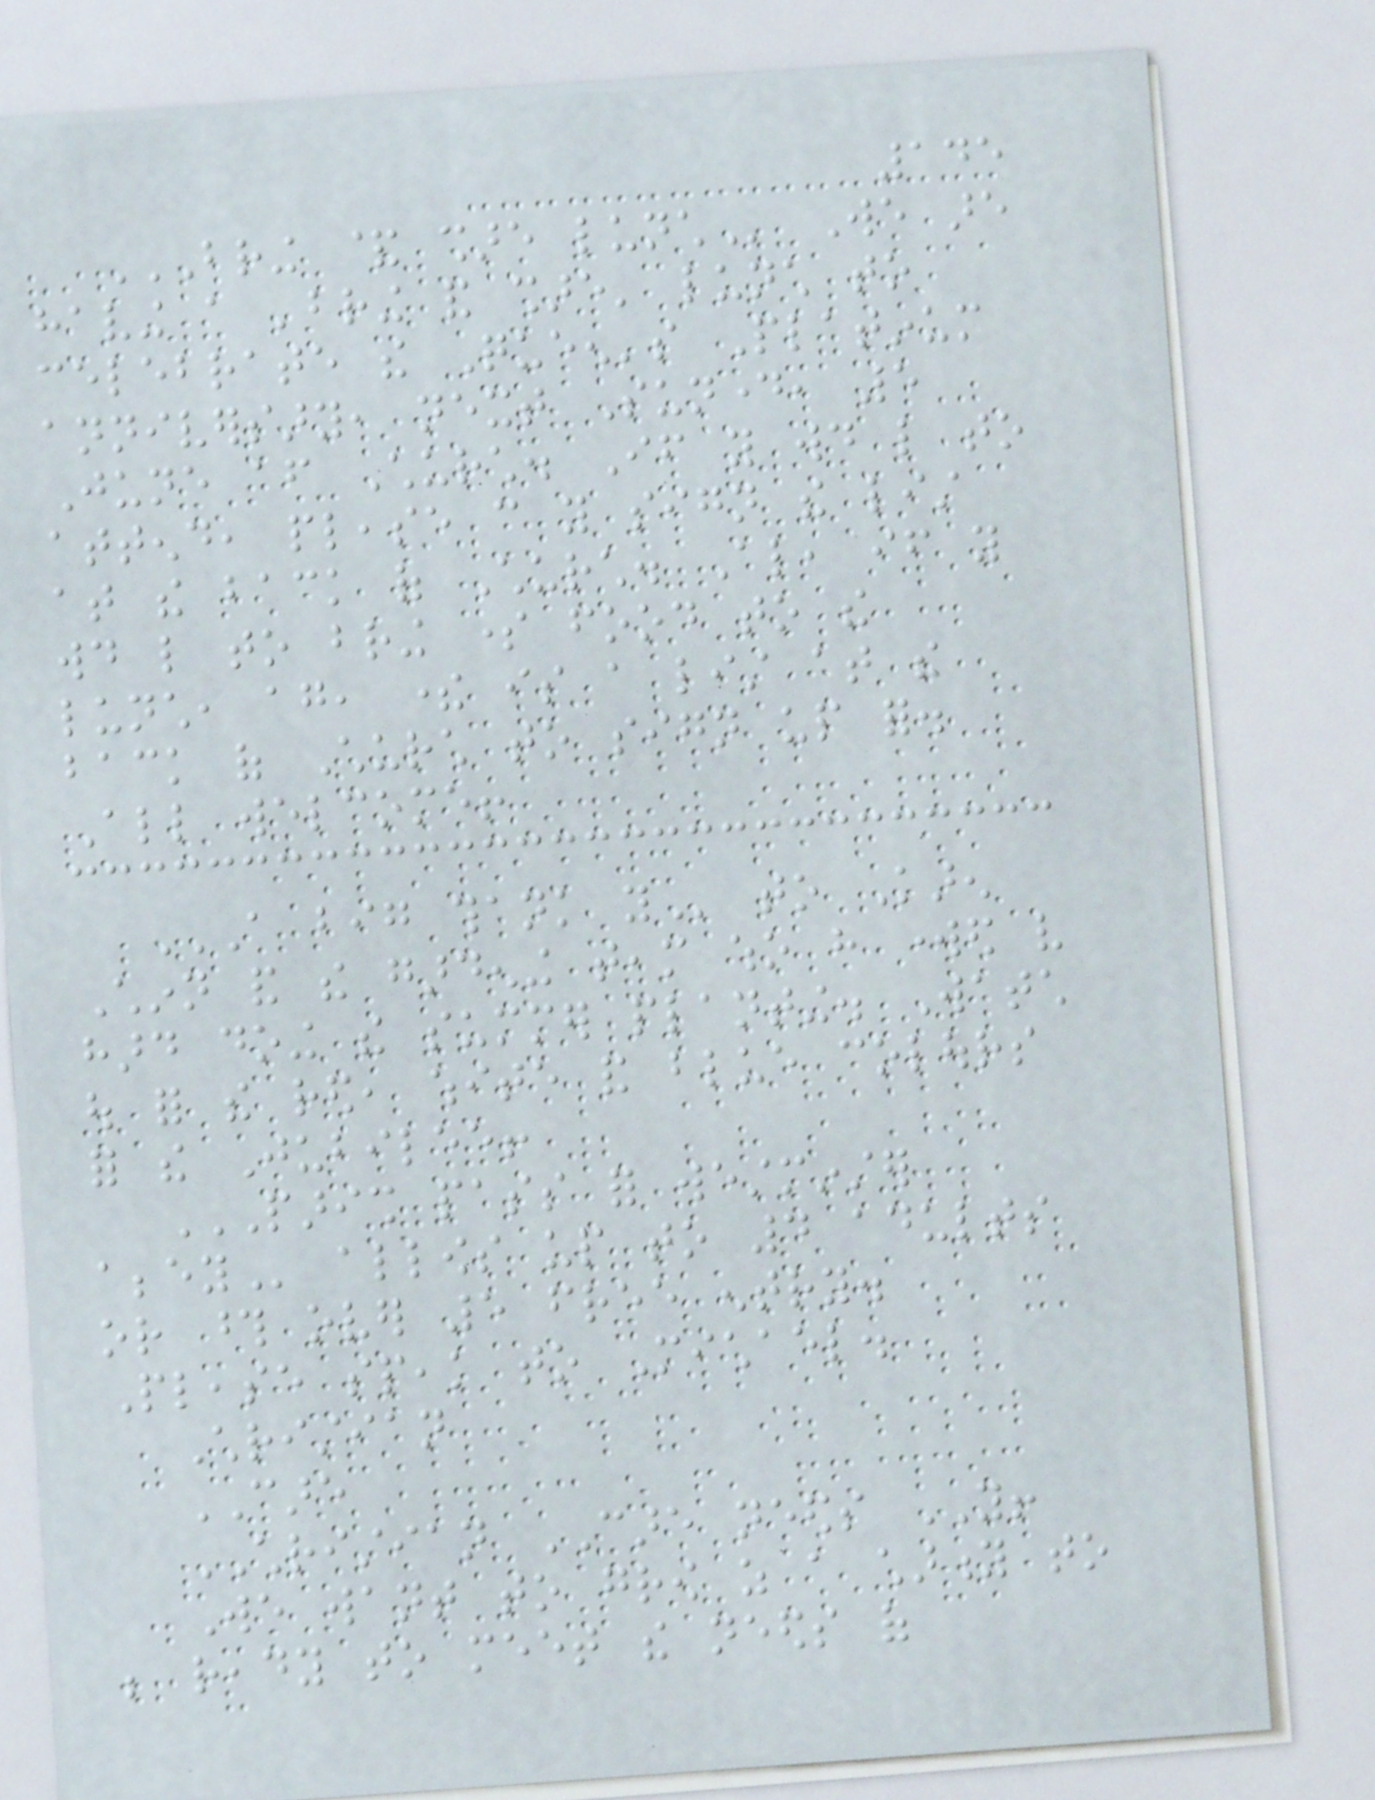145
BRING & SHARE LUNCH We are
having a 'bring and share' lunch to
celebrate the Queen's Platinum
anniversary, next Sunday, 5
June after Church. If you would like to
attend, please can you sign the list
at the back of Church. Also, if you
would like to bring some food to the
lunch, again, there is a list at the
back of Church to sign up for.
All welcome!
A BIG THANK YOU to Karen
Chinn and the gardening team who have worked very
hard doing the summer planting. Watch
out for the red, white and blue colours
for the Jubilee!
PARISH PASS FOR WESTMINSTER
ABBEY allows up to 4 adults
or those over 5 free entry.
Please speak to Michael.
Christian
CARE
CHRISTIAN CARE needs YOU!
We want to grow as a charity to
be ready to meet the needs of
